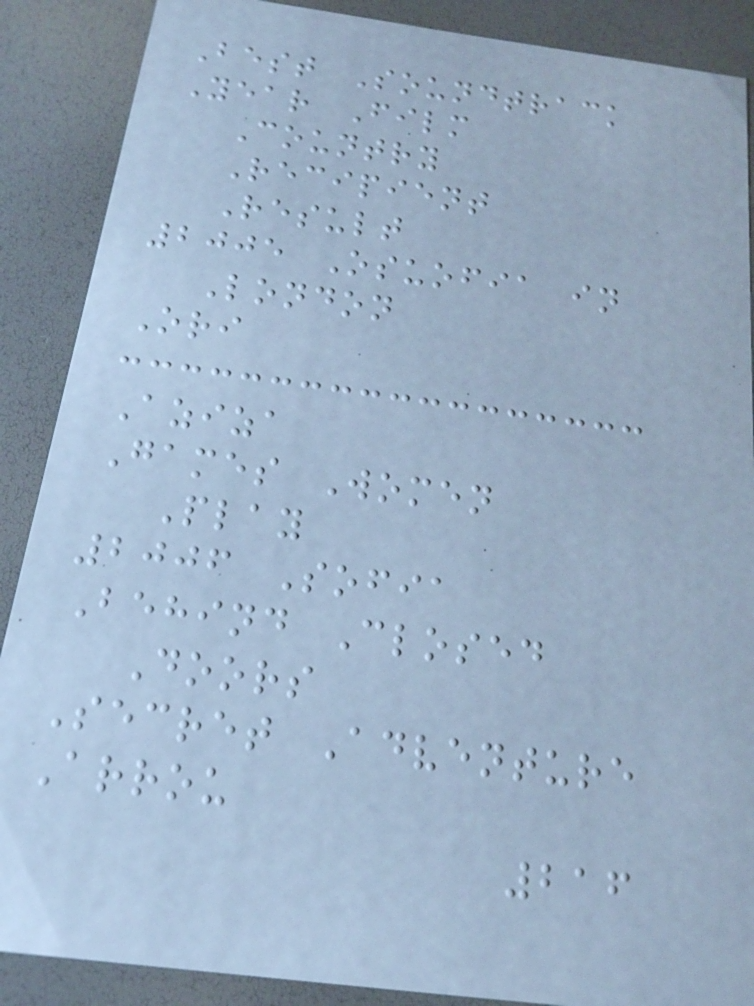Best Soundtrack
Year Film
Country
Recipient
Result
2005 Osuofia in
London
Ori
Aziza
Games Women
Play
2006 Sofia
Behind Closed
Doors
Secret Adventure
Arrou
216
